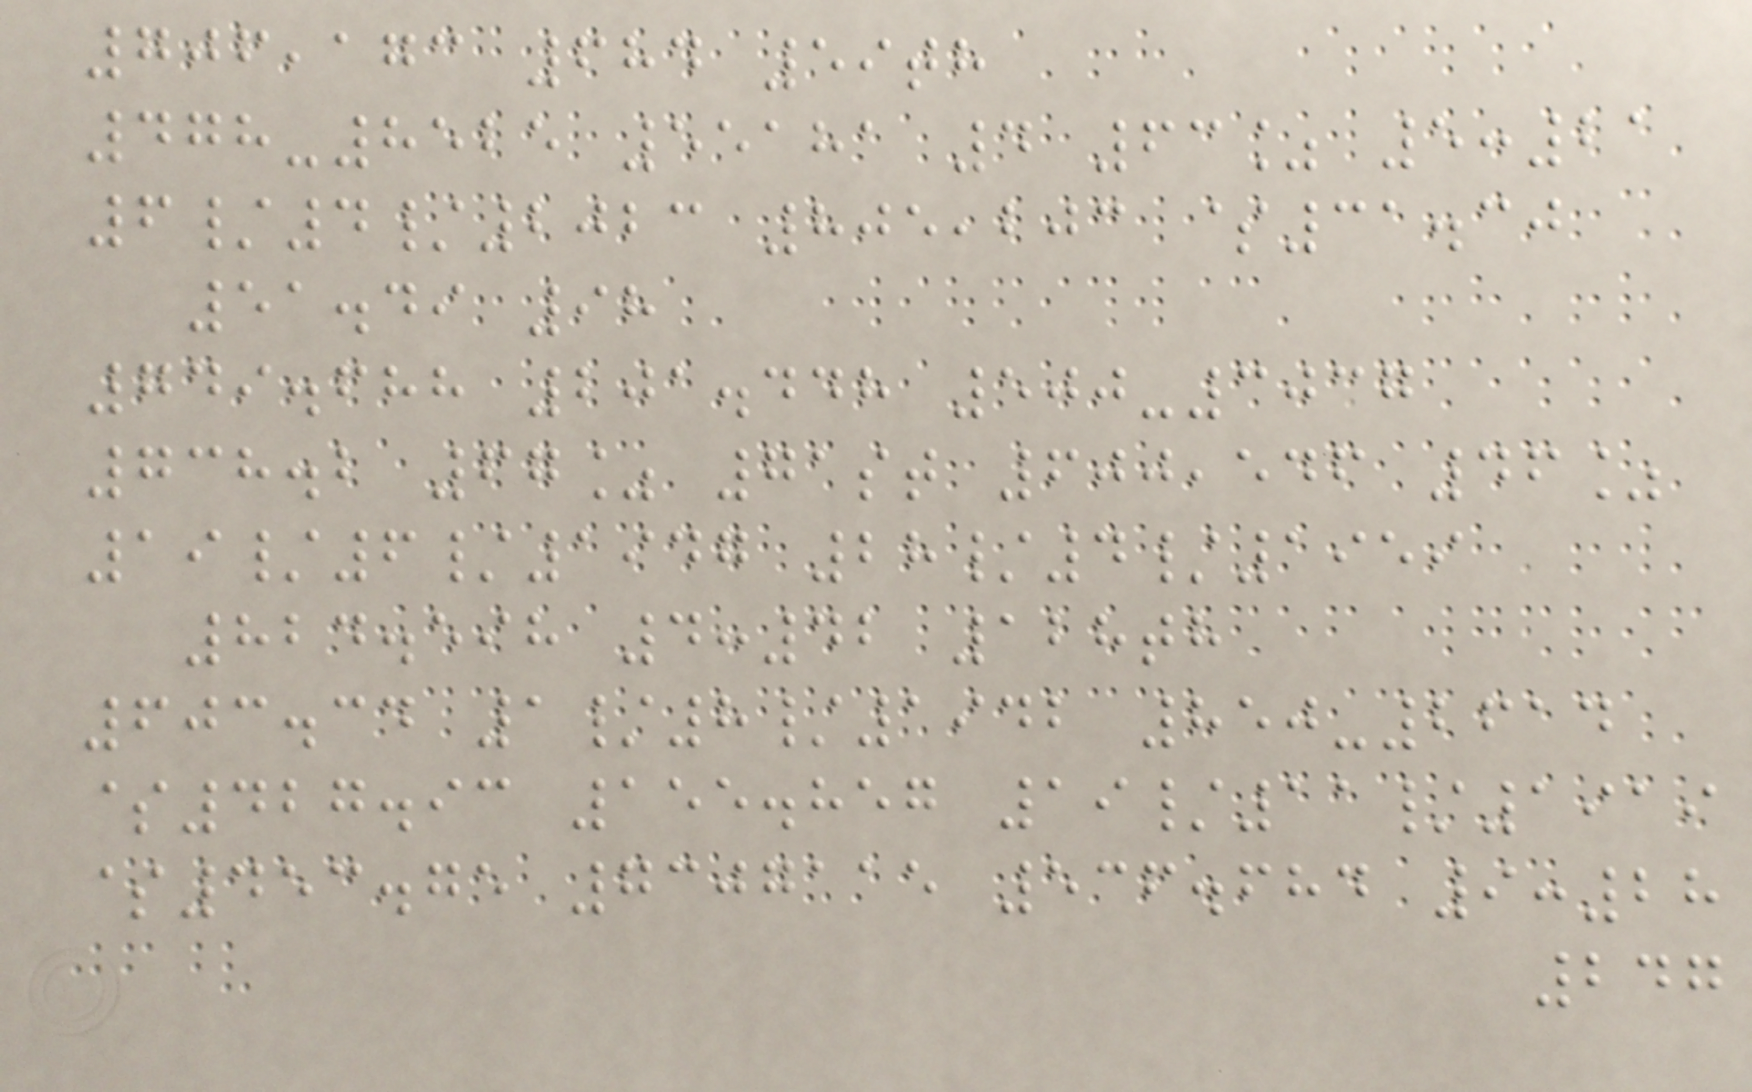706,173 684 59th
478-8525 55181 4 63% 5:21
6/4/2023 805,203 $31.30
51.49 98
749.688 201.448 500-3037
738.2 67% 71st 600,546 46%
19/6/1947 28/4/1959
824.598 4:42 128th
603.34 1/8/1942 850-2614
$427.93 155.857 19/11/1919
$453.75 7307115 536.684 9:28
247
